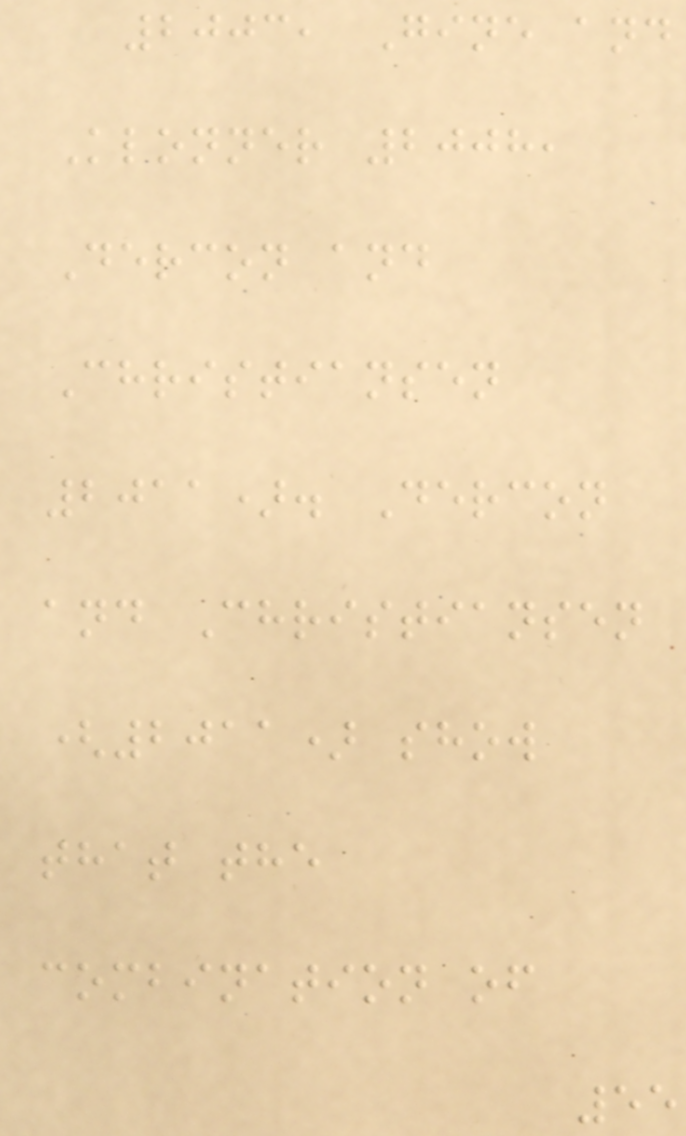2003, Gine and
Klonner 2008,
Dercon and
Christiansen
2011). Dercon
and Christiansen
(2011) show
that the
combination of
55
